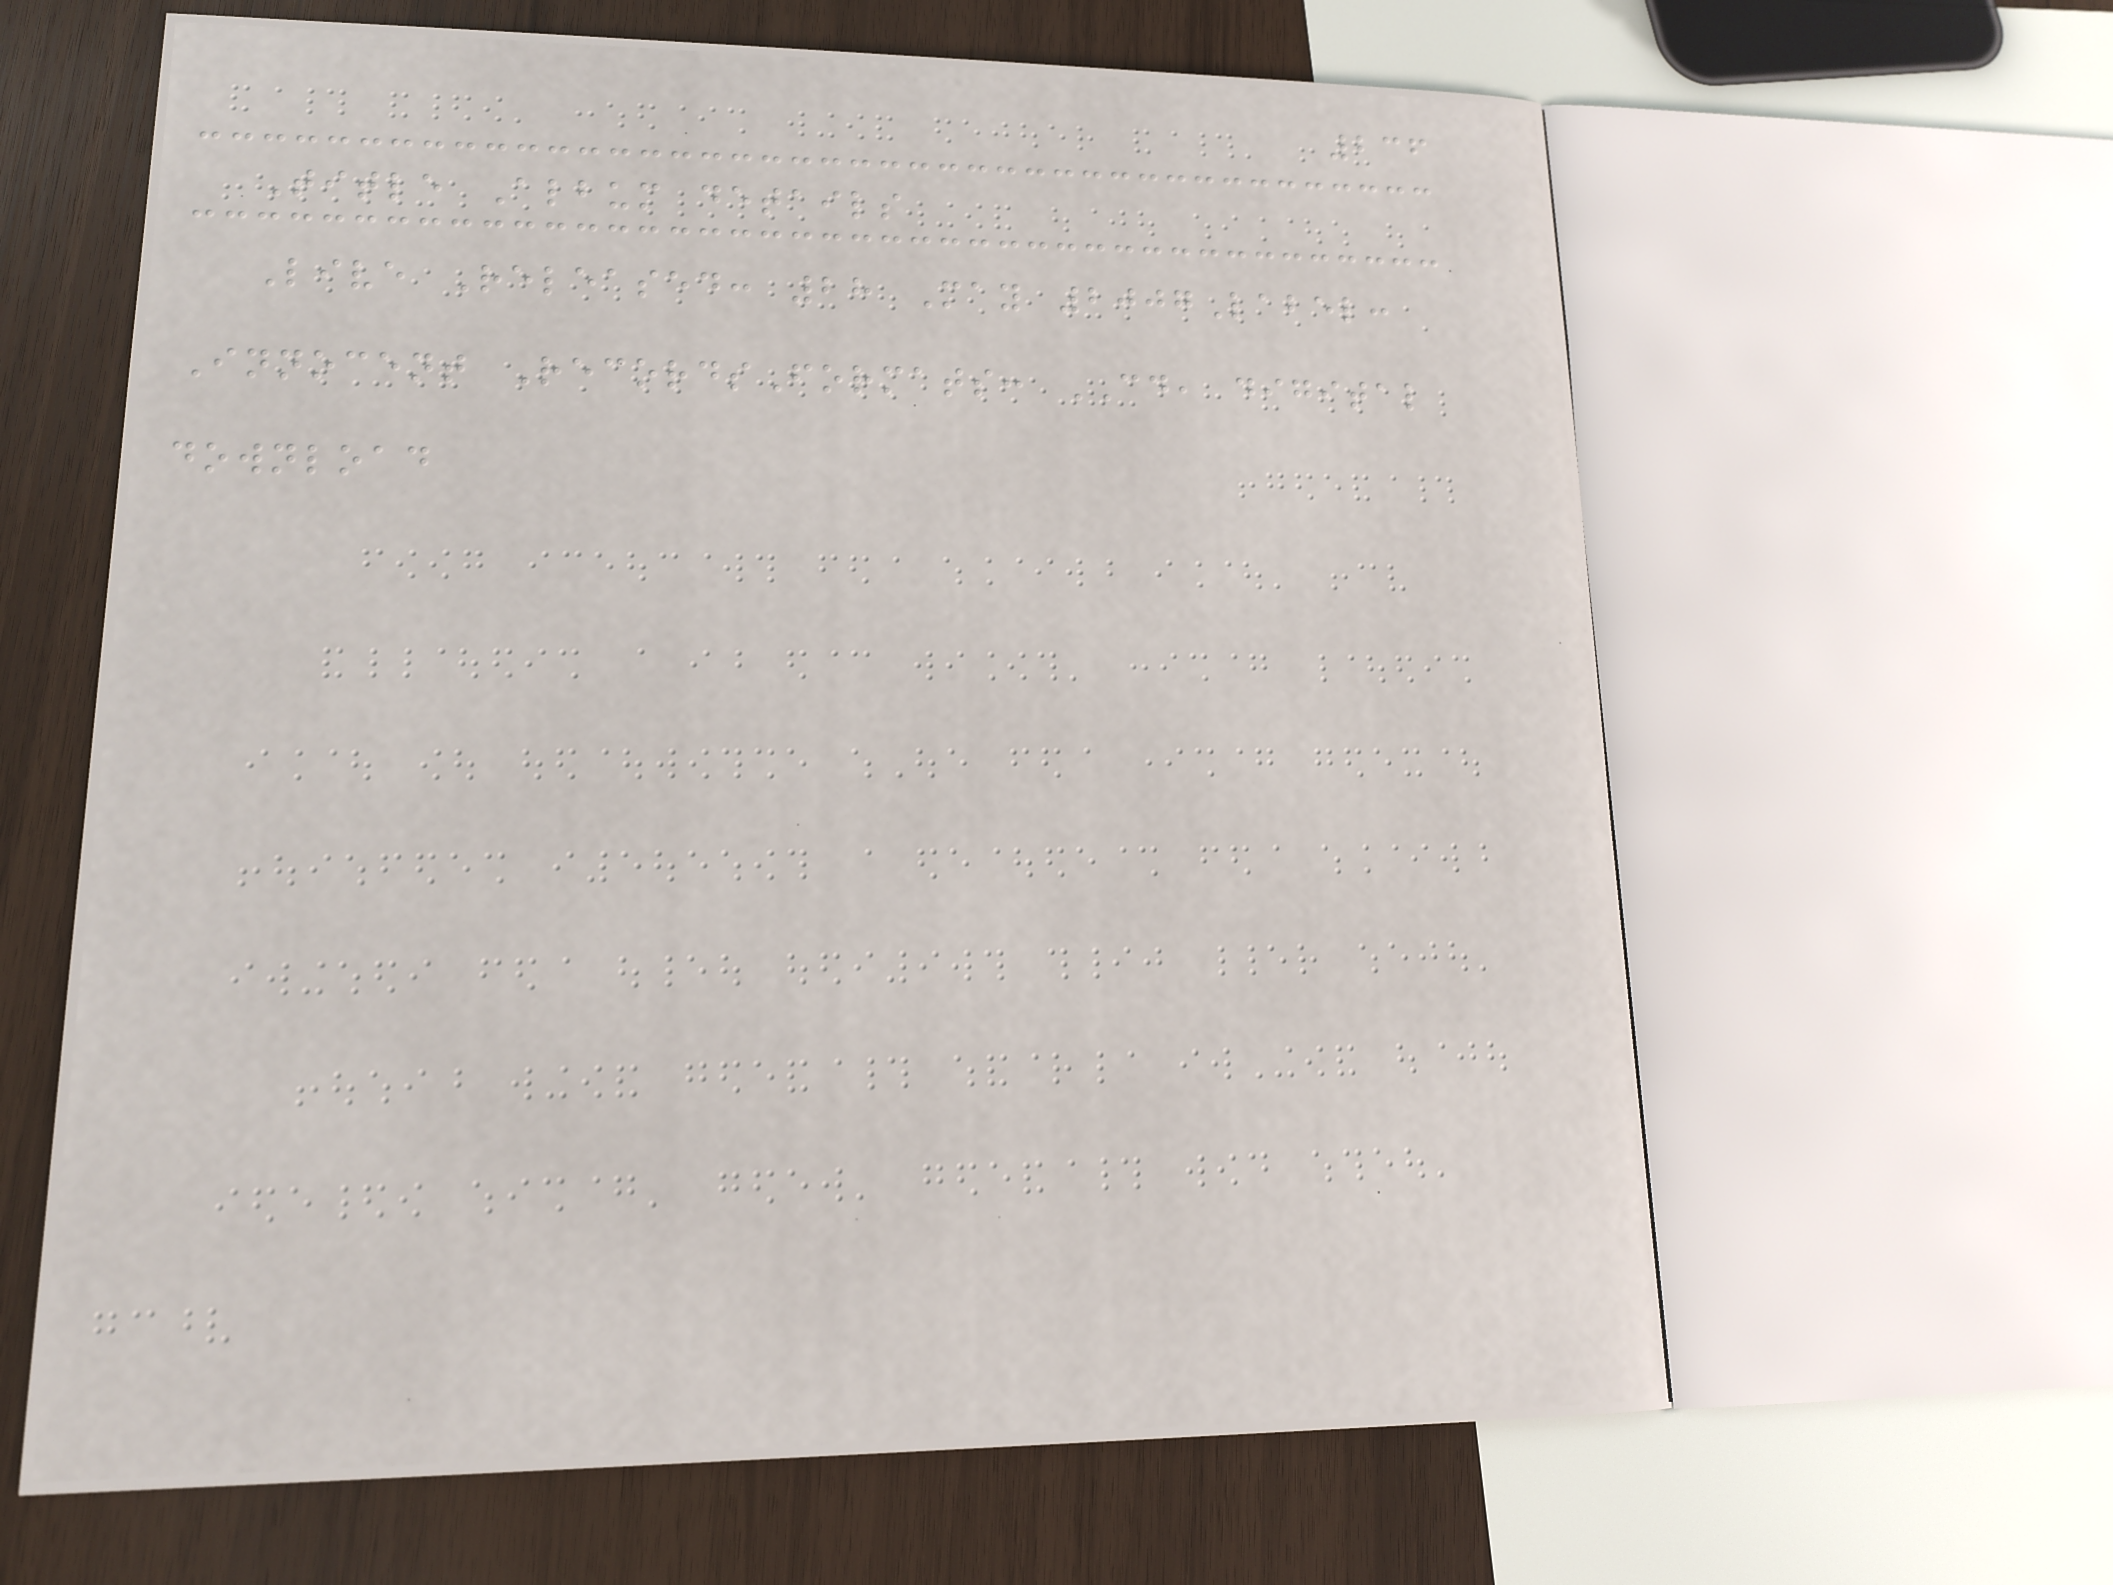236
Title Album details
Live Released: 28 May 2007Label:
Innocent RecordsFormats: CD, digital
download
